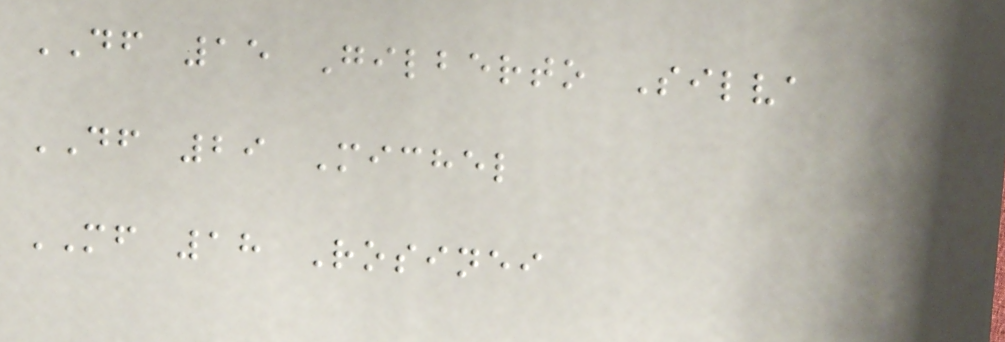DF 15 Gilberto Silva
DF 29 Michel
MF 18 Rosinei
